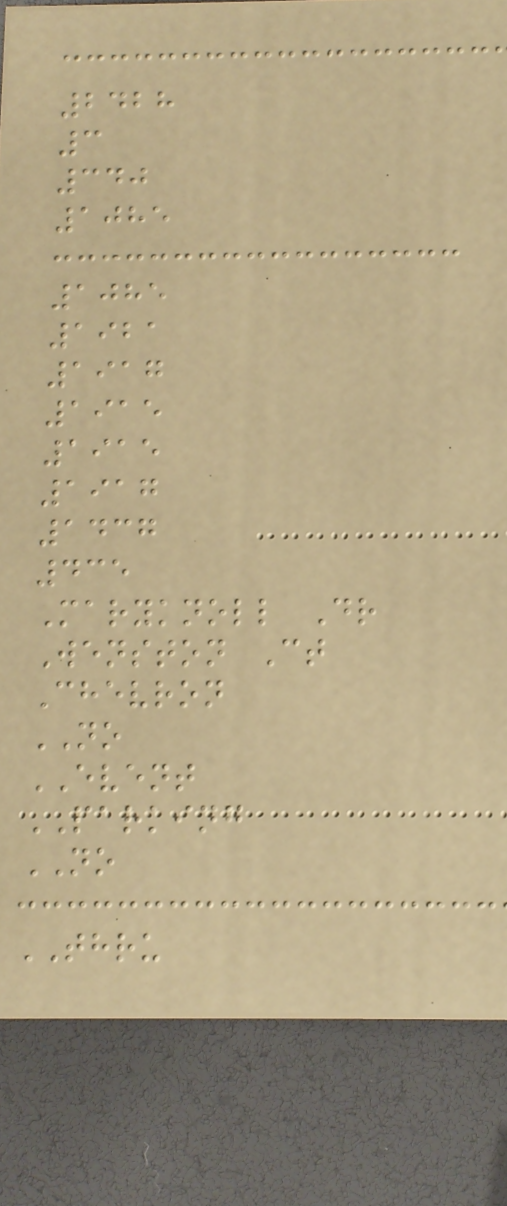2428
3
340
1085
1085
1921
1917
1915
1915
1917
1437
435
Maryknoll Dr
Wenston Ct
Chevron
NO
EVENT
PARKING
NO
THRU
